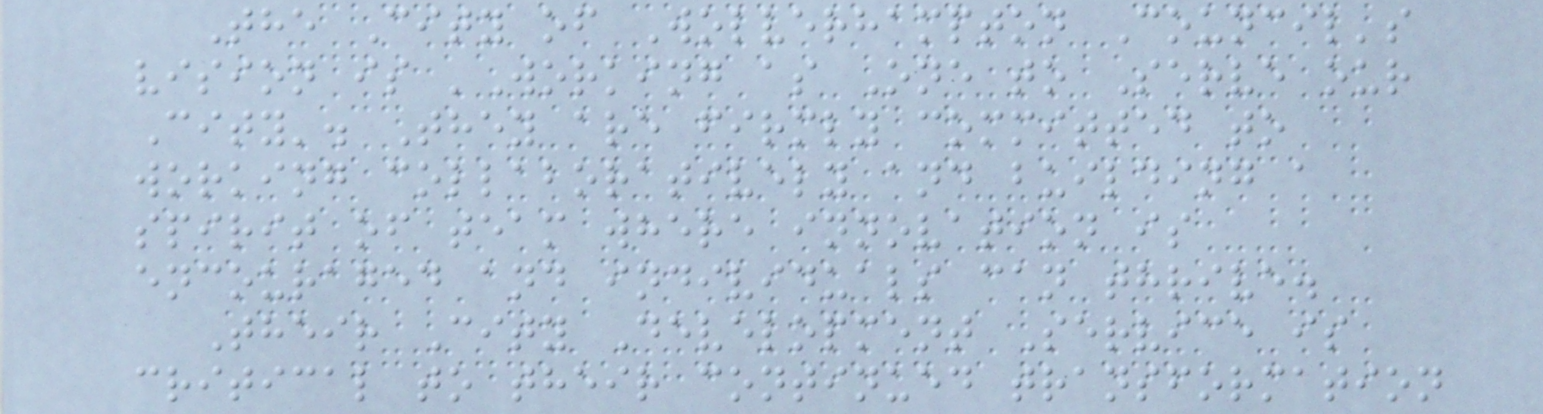The City of Wolverhampton Council's
vision is 'Working as One to Serve our
City'. They are firmly committed to
working collaboratively and building a
spirit of team where innovation is
encouraged and individuals can thrive.
Their City Development Service is
critical to their continued transformation
